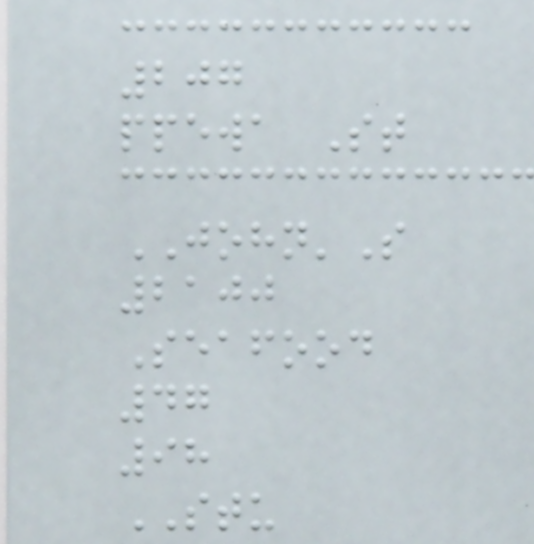207
ppewa St
JOHN'S
2100
Seafood
47
98
STU
